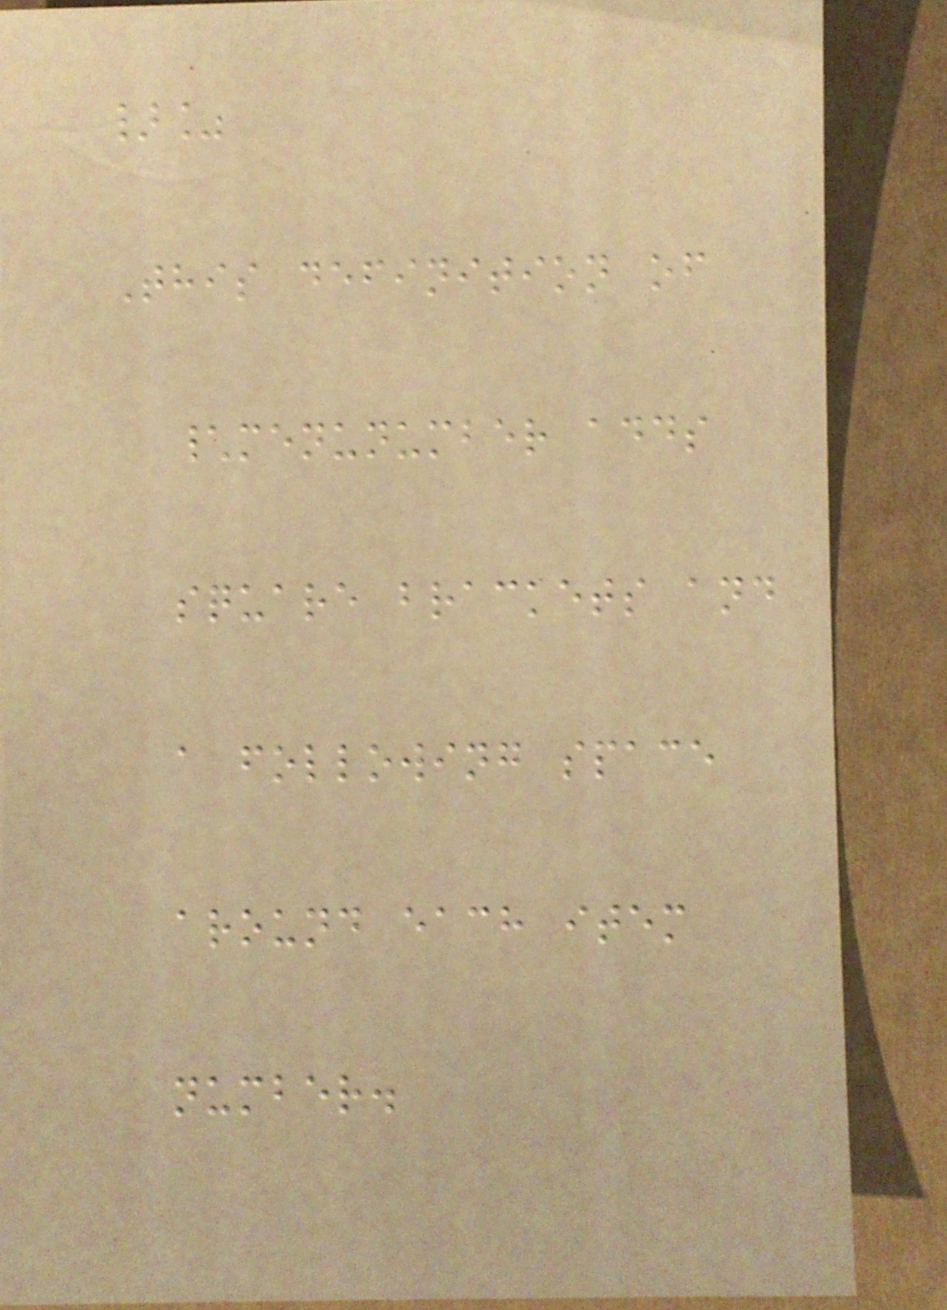}%
This definition of
\menunumber adds
square brackets and
a following space
around each item
number.
